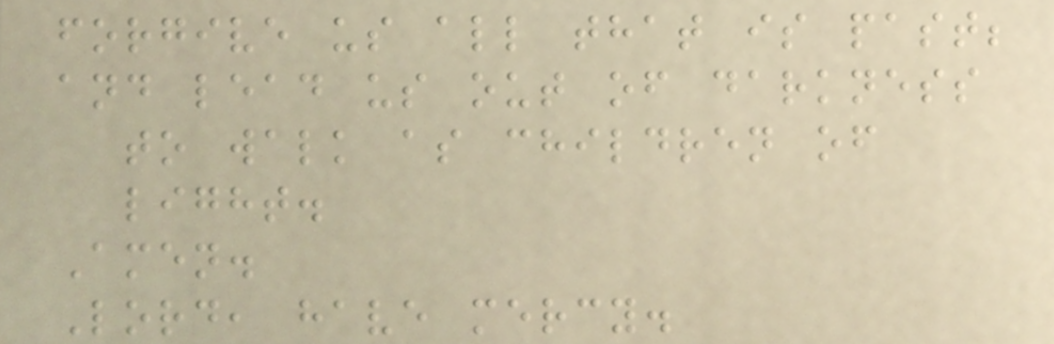forgive us all that is past;
and lead us out of darkness
to walk as children of
light.
Amen.
Lord, have mercy.
